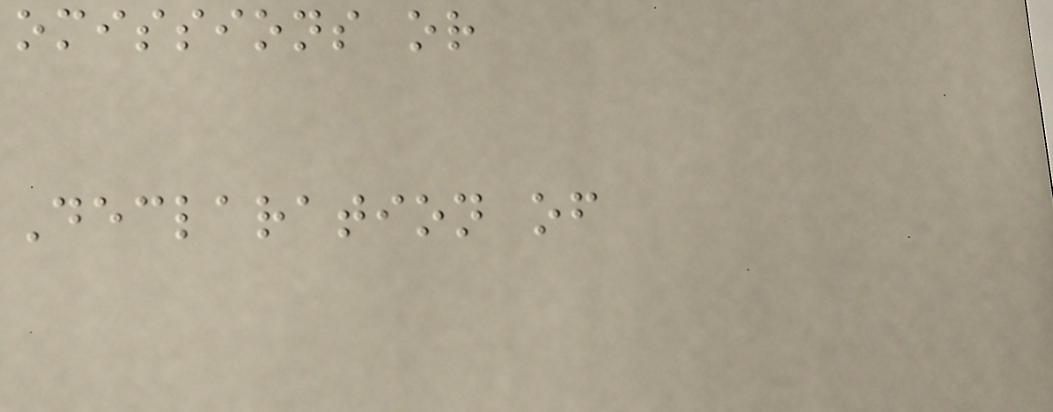omissions or
Declaration of
